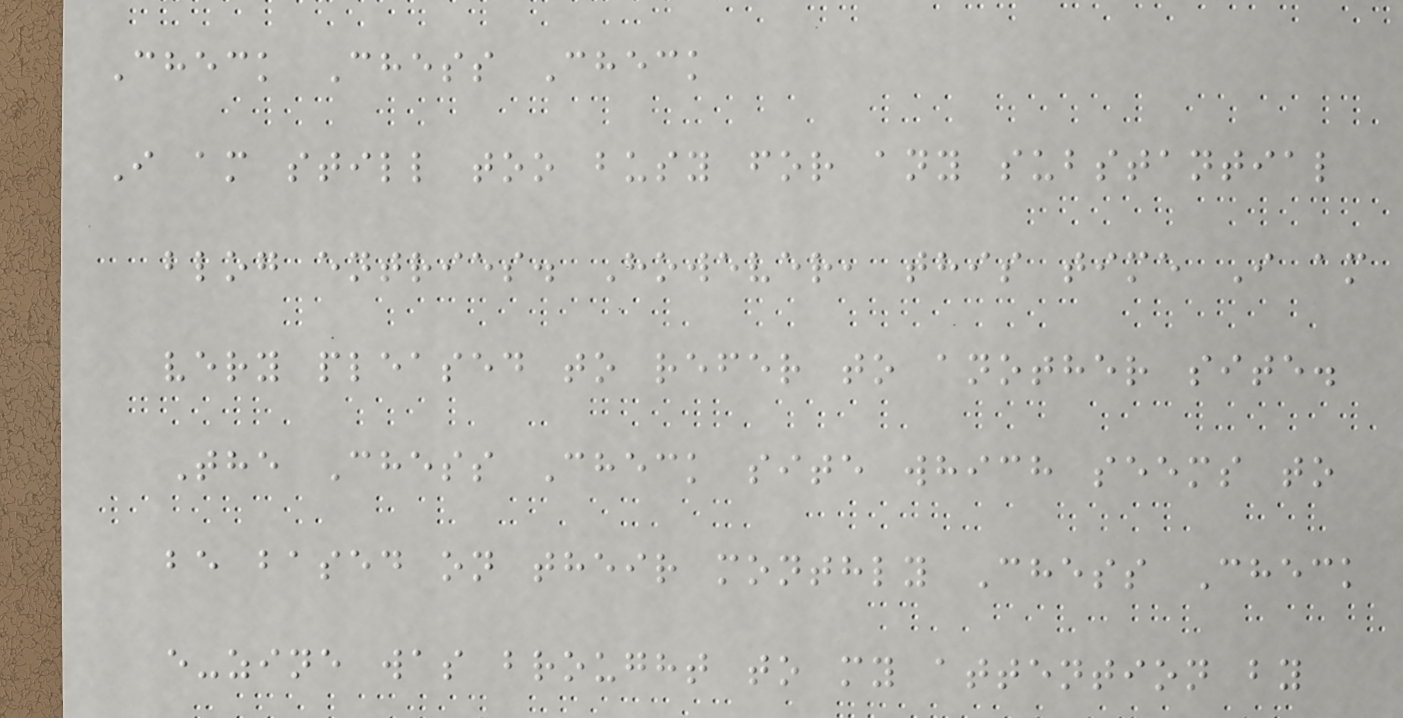Check Chess Check
I am still too busy for any substantial
blog entries. However, this time I am
very pleased to refer to another site.
The Chess Check site which seems to
be based on their monthly Chess Check
e-zine was brought to my attention by
